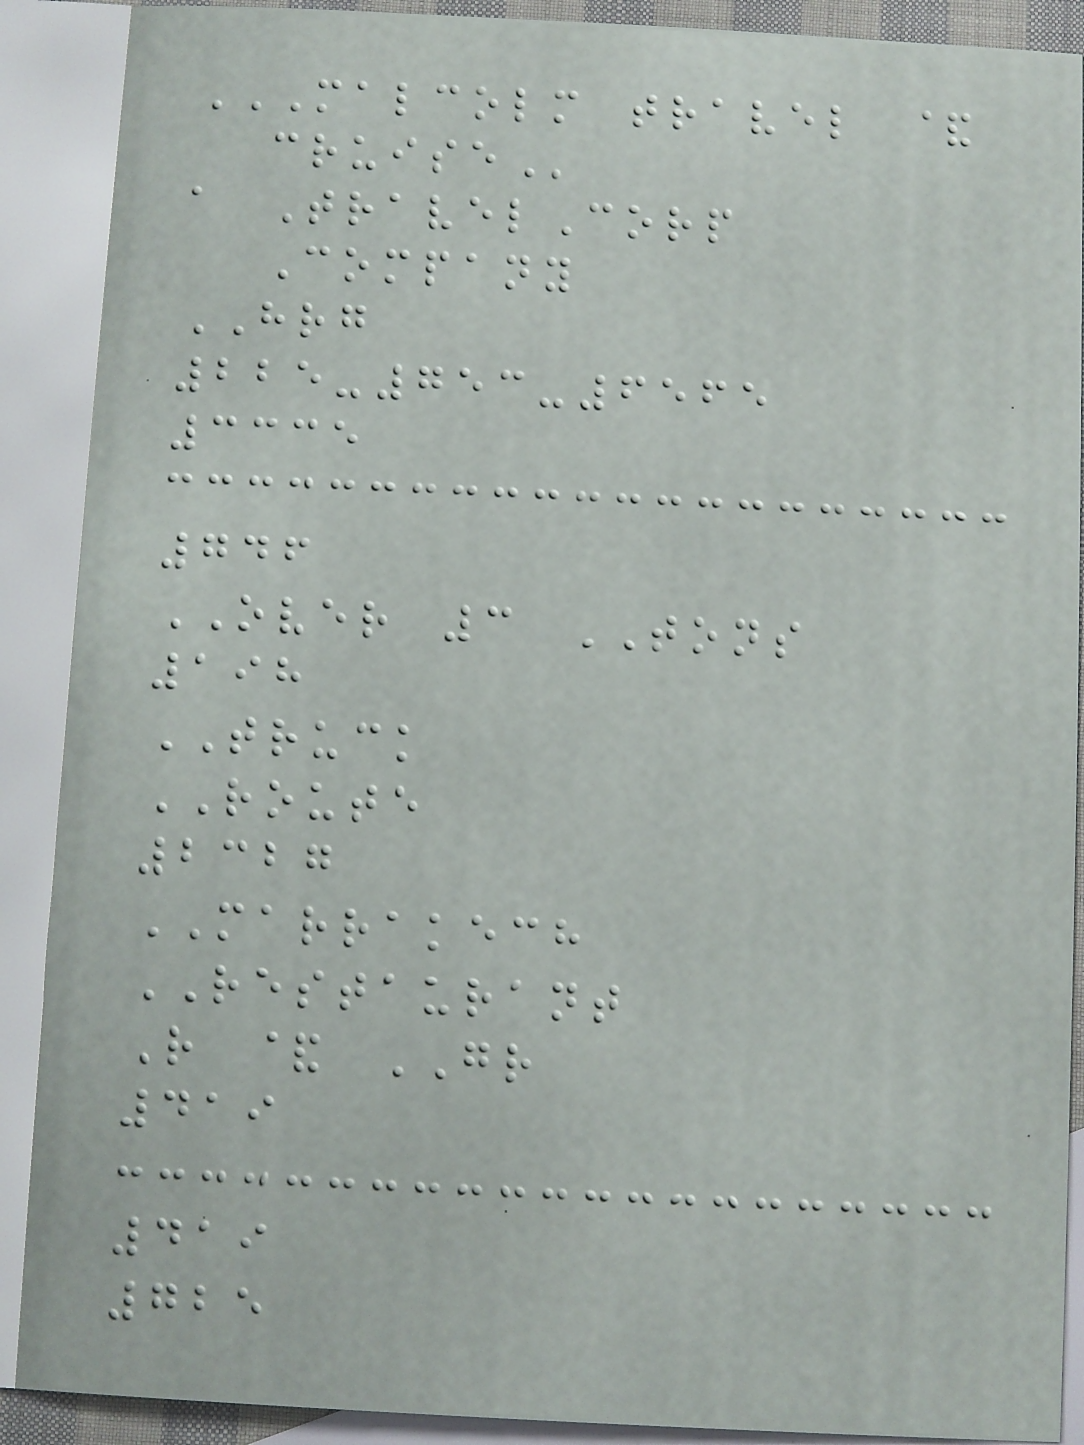MALCOLM TRAVEL &
CRUISE
a TravelCorp
Company
HRG
225-753-6565
3335
746
OVER 3 TONS
198
TRUCK
ROUTE
2327
MARRAKECH
RESTAURANT
R & GR
419
419
725
